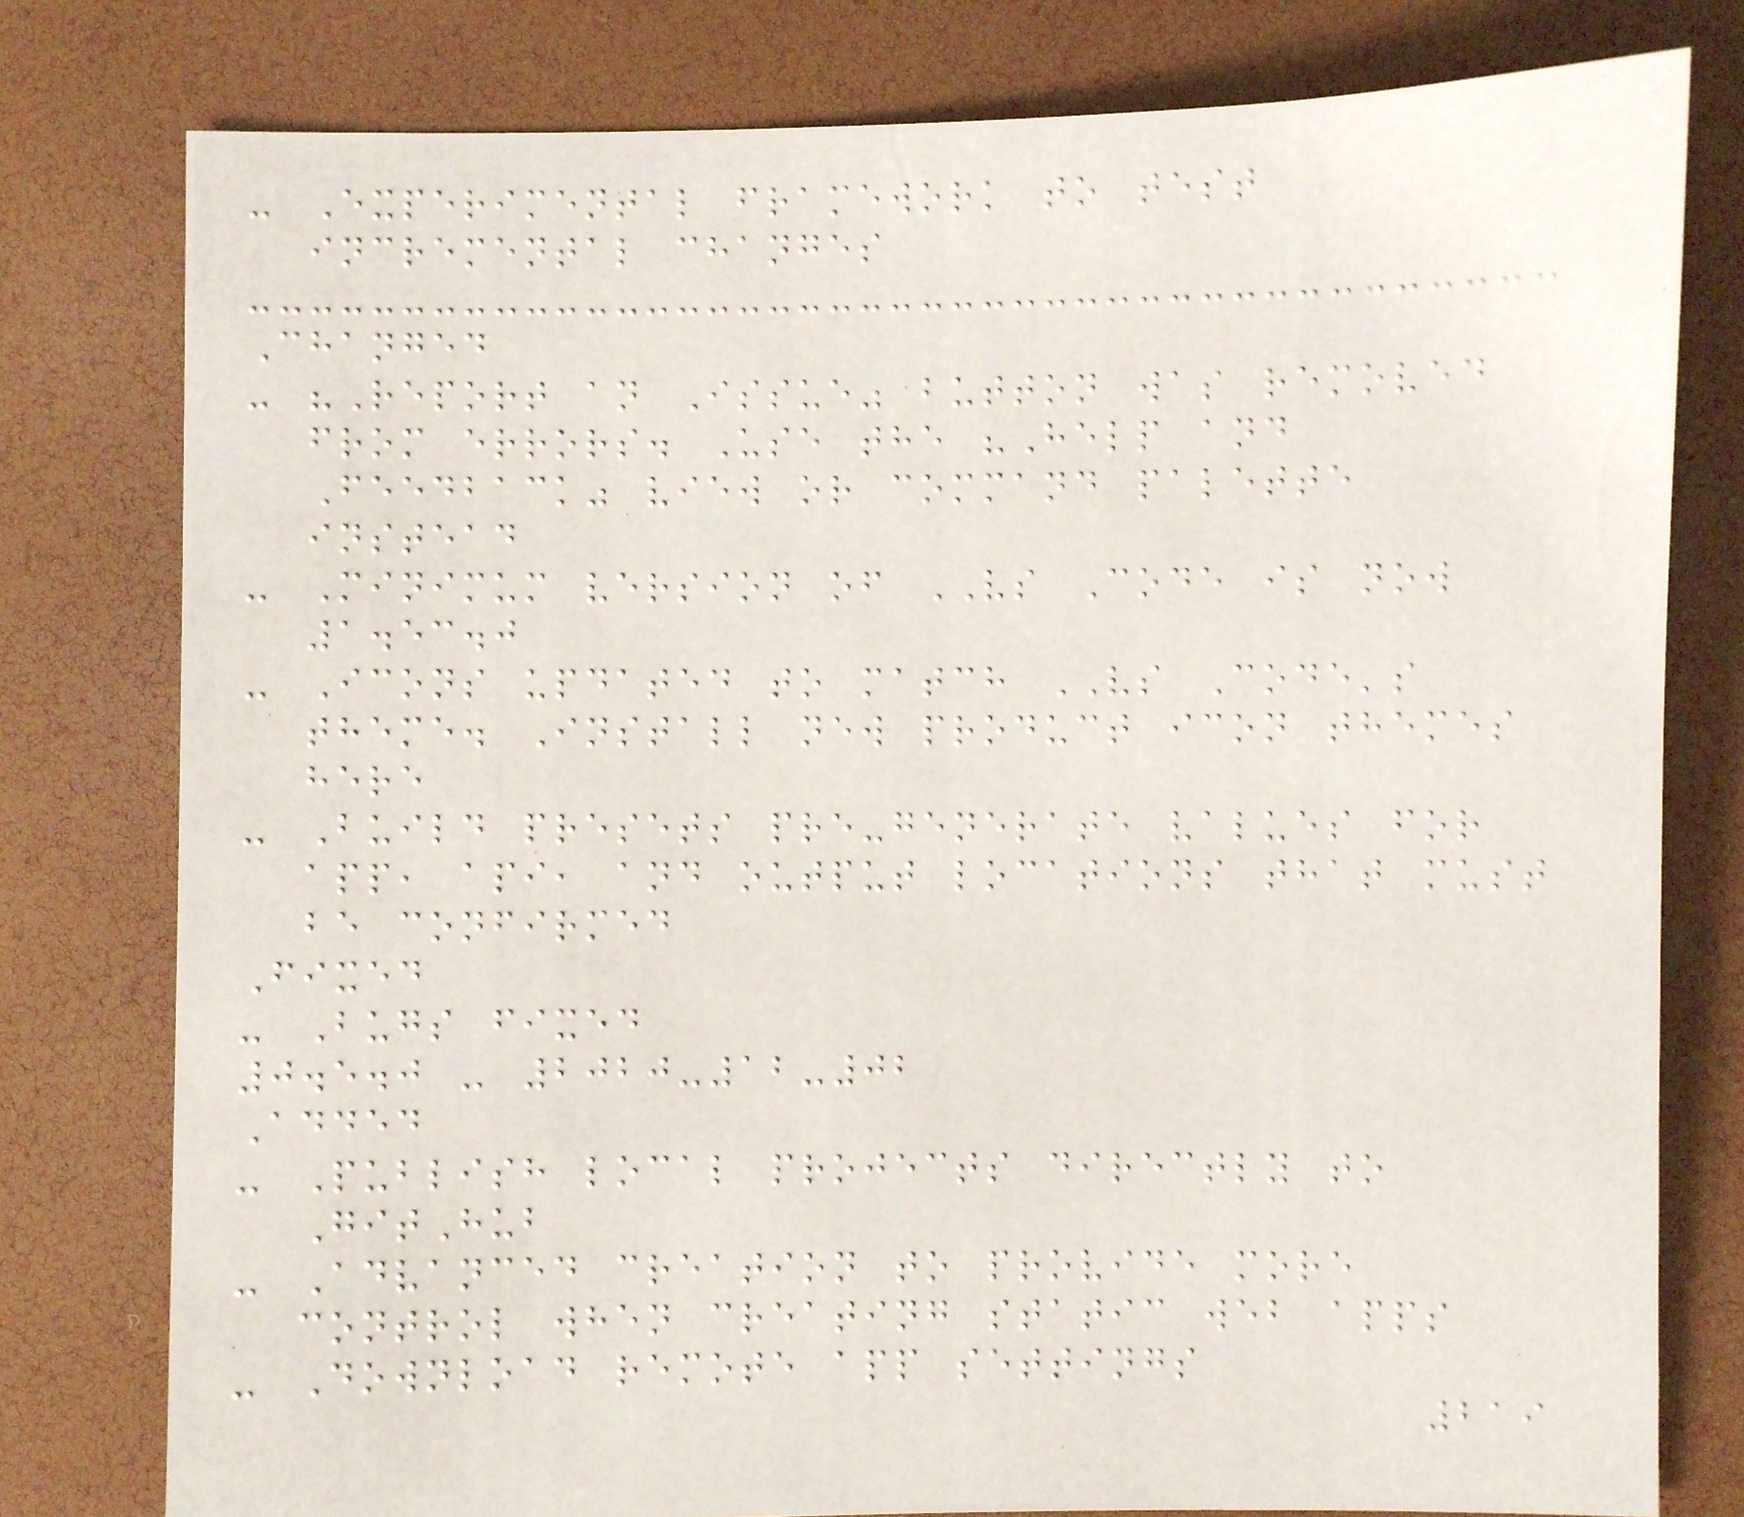- Experimental framework to test
incremental changes
Changed
- "Report an Issue" button was removed
from errors. Use the "Help and
Feedback" view or command palette
instead
- Minimum version of VS Code is now
1.53.0
- Icons updated to match VS Code's
theme. Install new product icon themes
here
- Build presets pre-generate values for
app, api, and output locations that must
be confirmed
Fixed
- Bugs fixed
0.5.0 - 2020-12-02
Added
- Publish local projects directly to
GitHub
- Advanced creation to provide more
control when creating static web apps
- Download remote app settings
219
